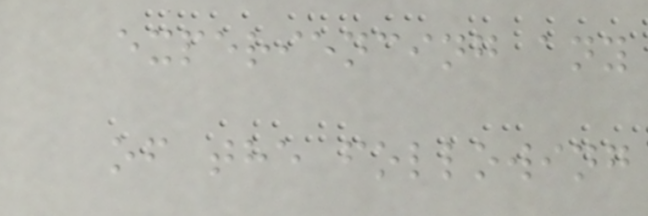experiencing any
of the following
